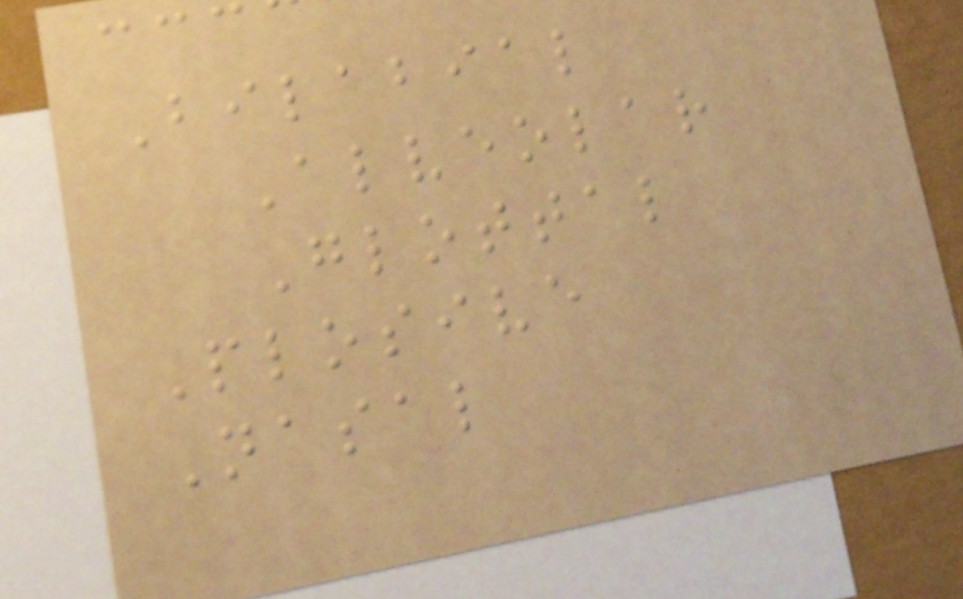Bilabial
Alveolar
Glottal
Plosive
Nasal
